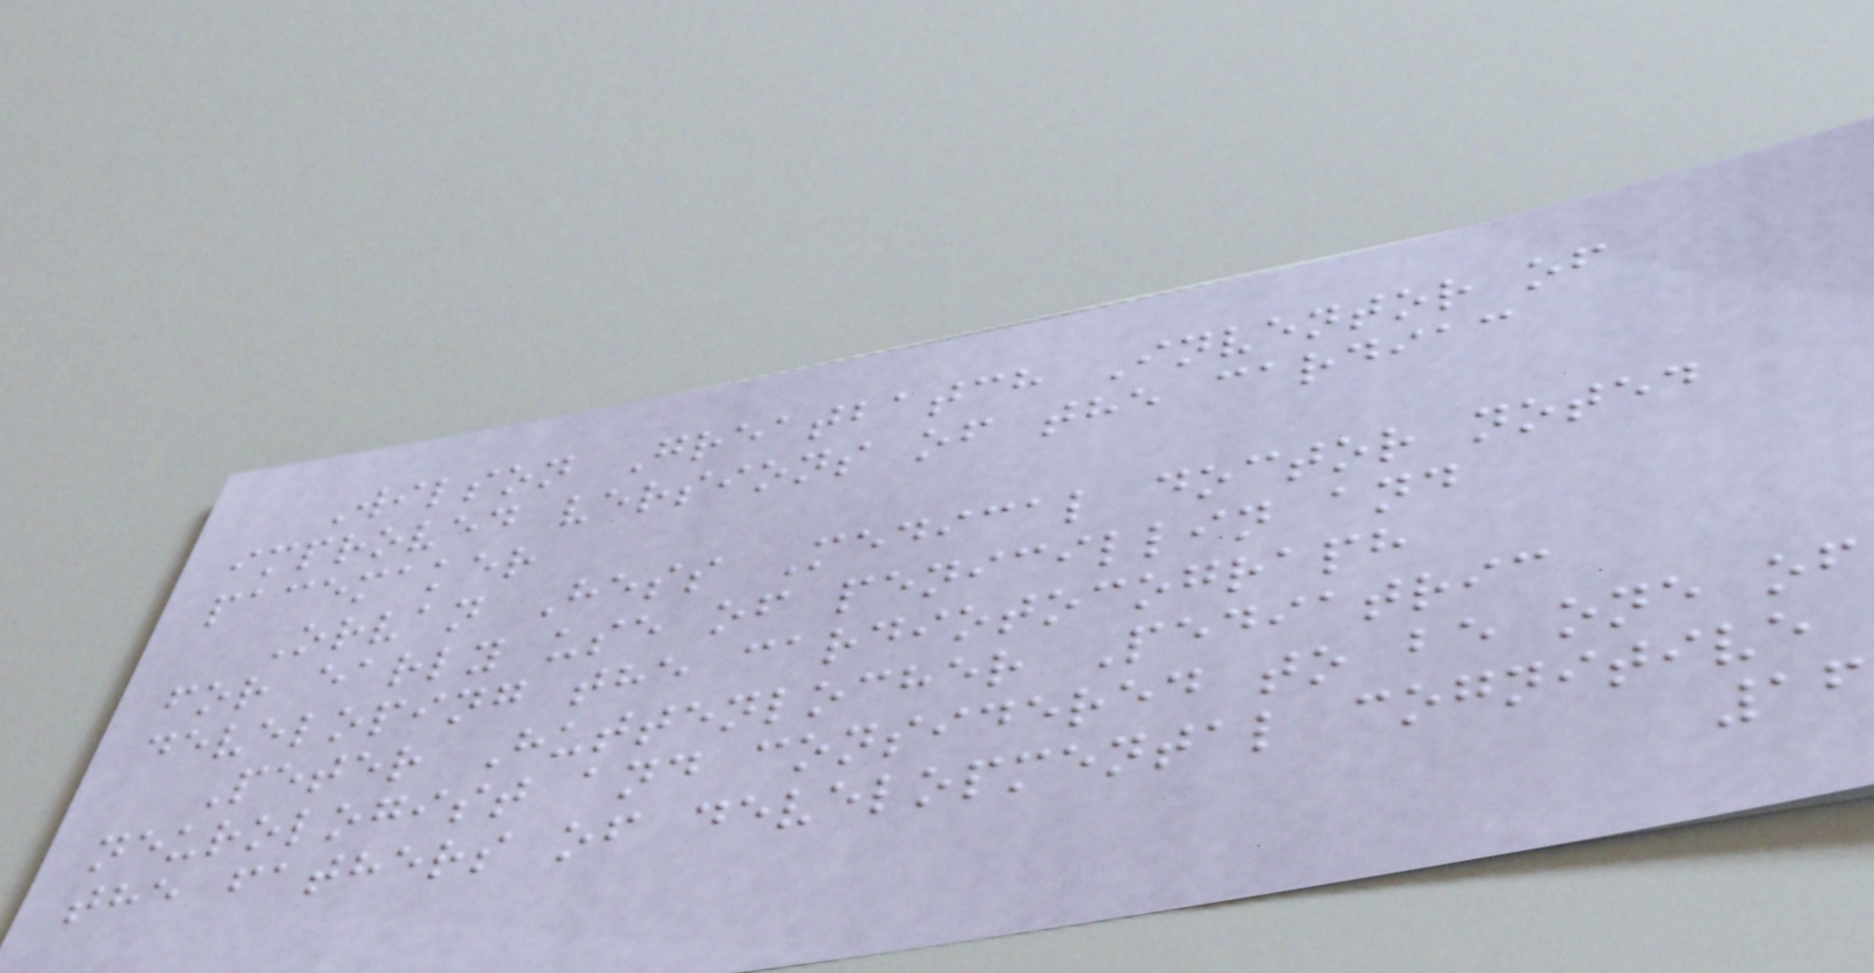Wilson Greatbatch Inventor of
improved versions of the cardiac
pacemaker
Orvan Hess Medical doctor noted
for early use of penicillin and
developing the cardiotocograph
Peter Huttenlocher Pediatric
neurologist and considered to be one of
the fathers of developmental cognitive
16
